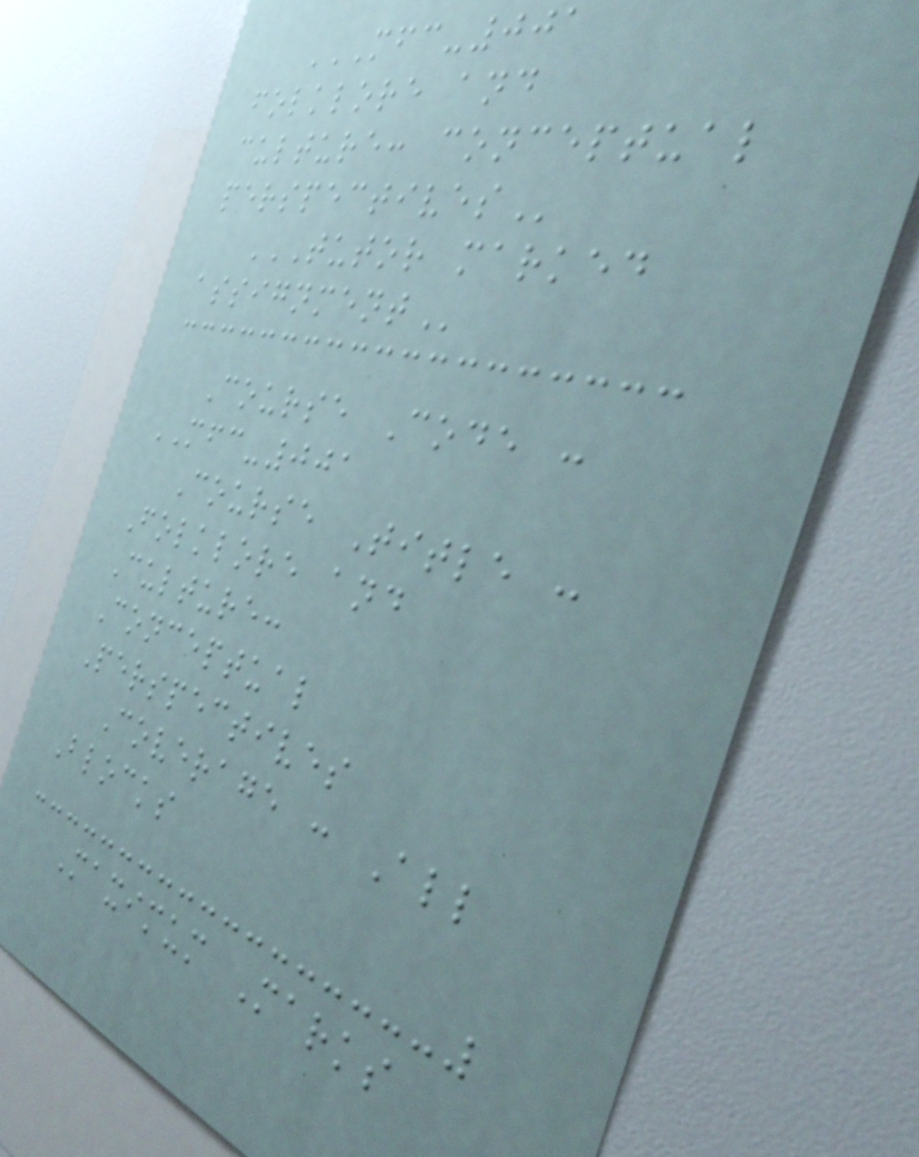MFC-001
FOLKLORE AND
CULTURE: CONCEPTUAL
PERSPECTIVES
TUTOR MARKED
ASSIGNMENT
Course Code :
MFC-001
Course Title :
Folklore and
Culture:
Conceptual
Perspectives
Coverage : All
Blocks
Maximum Marks
